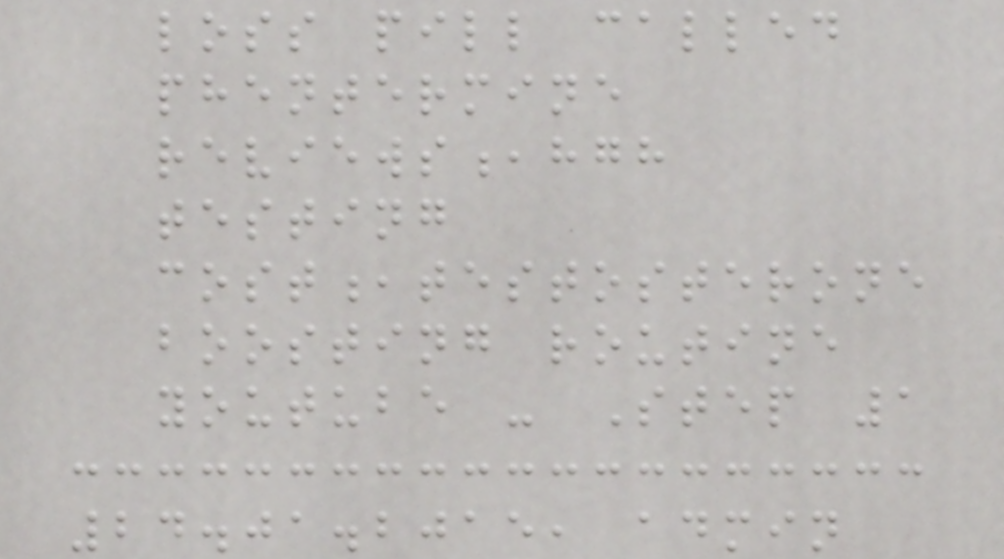loss pill called
phentermine
reviews,hgh
testing
cost,testosterone
boosting routine
youtube - Step 1
24.01.2015, admin
